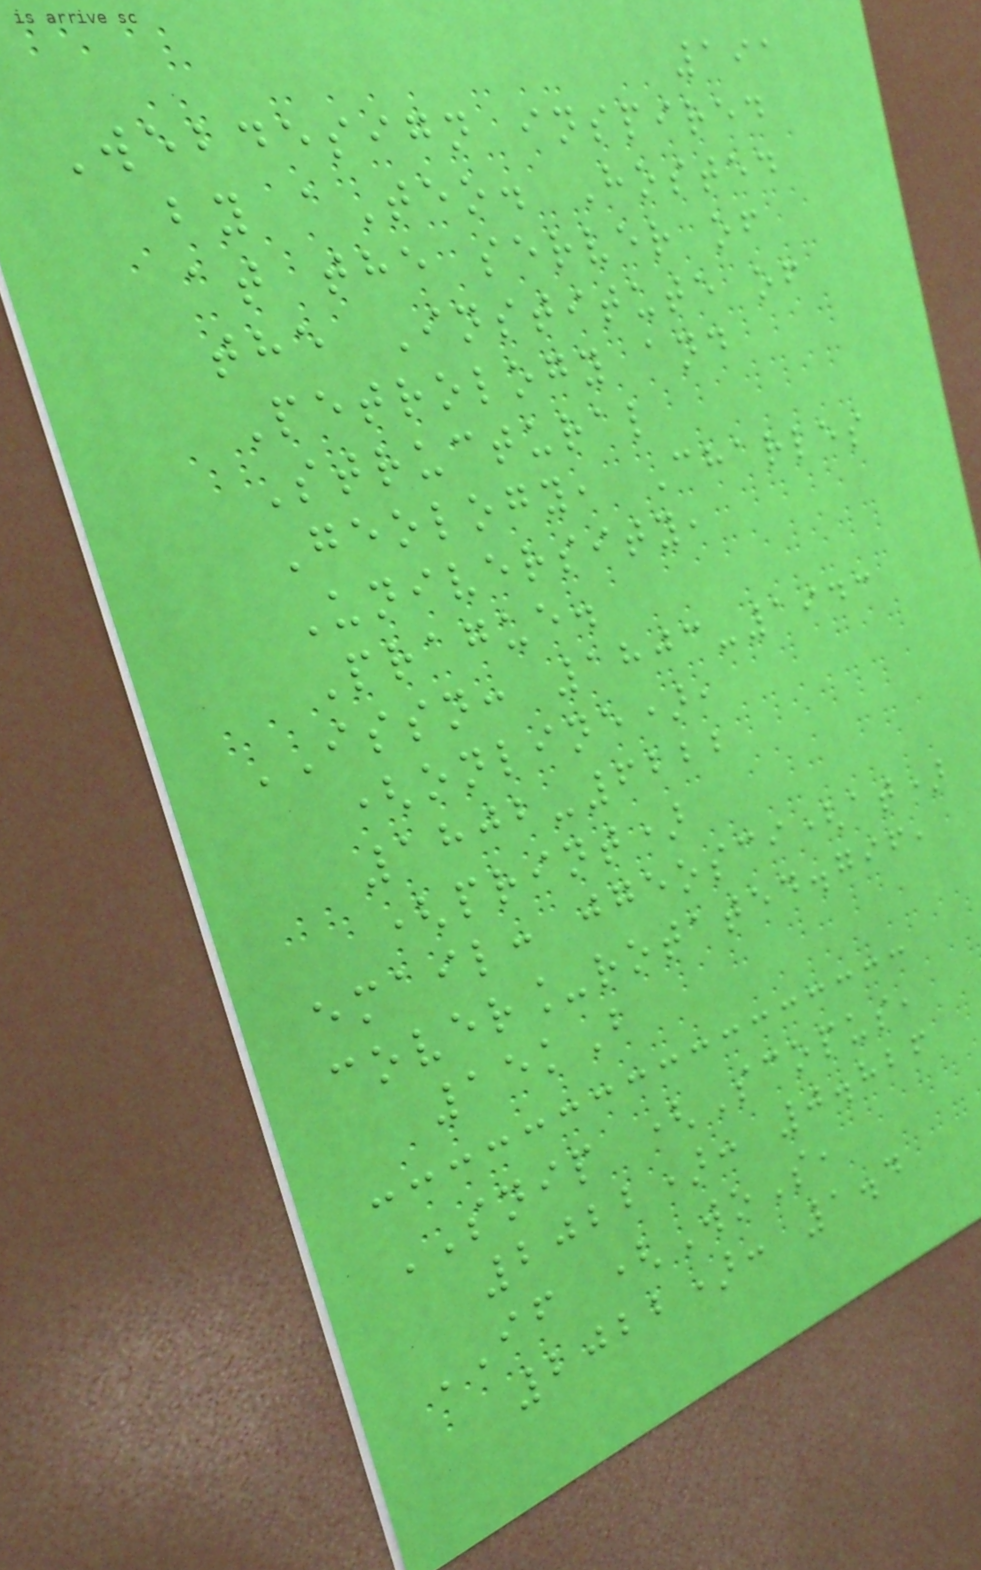191
Webdesign inspired
by aTeo. Hosted
at the server of
the Institute of
Petrology and
Structural
Geology, Charles
University,
Prague.
ISSN: 1803-1943
(online),
1802-6222
(print)
email: jgeosci(at)
cover_rotated.gif,
15kB
SNIP (Scopus,
2022): 0.826
IF (WoS,
2022): 1.4
